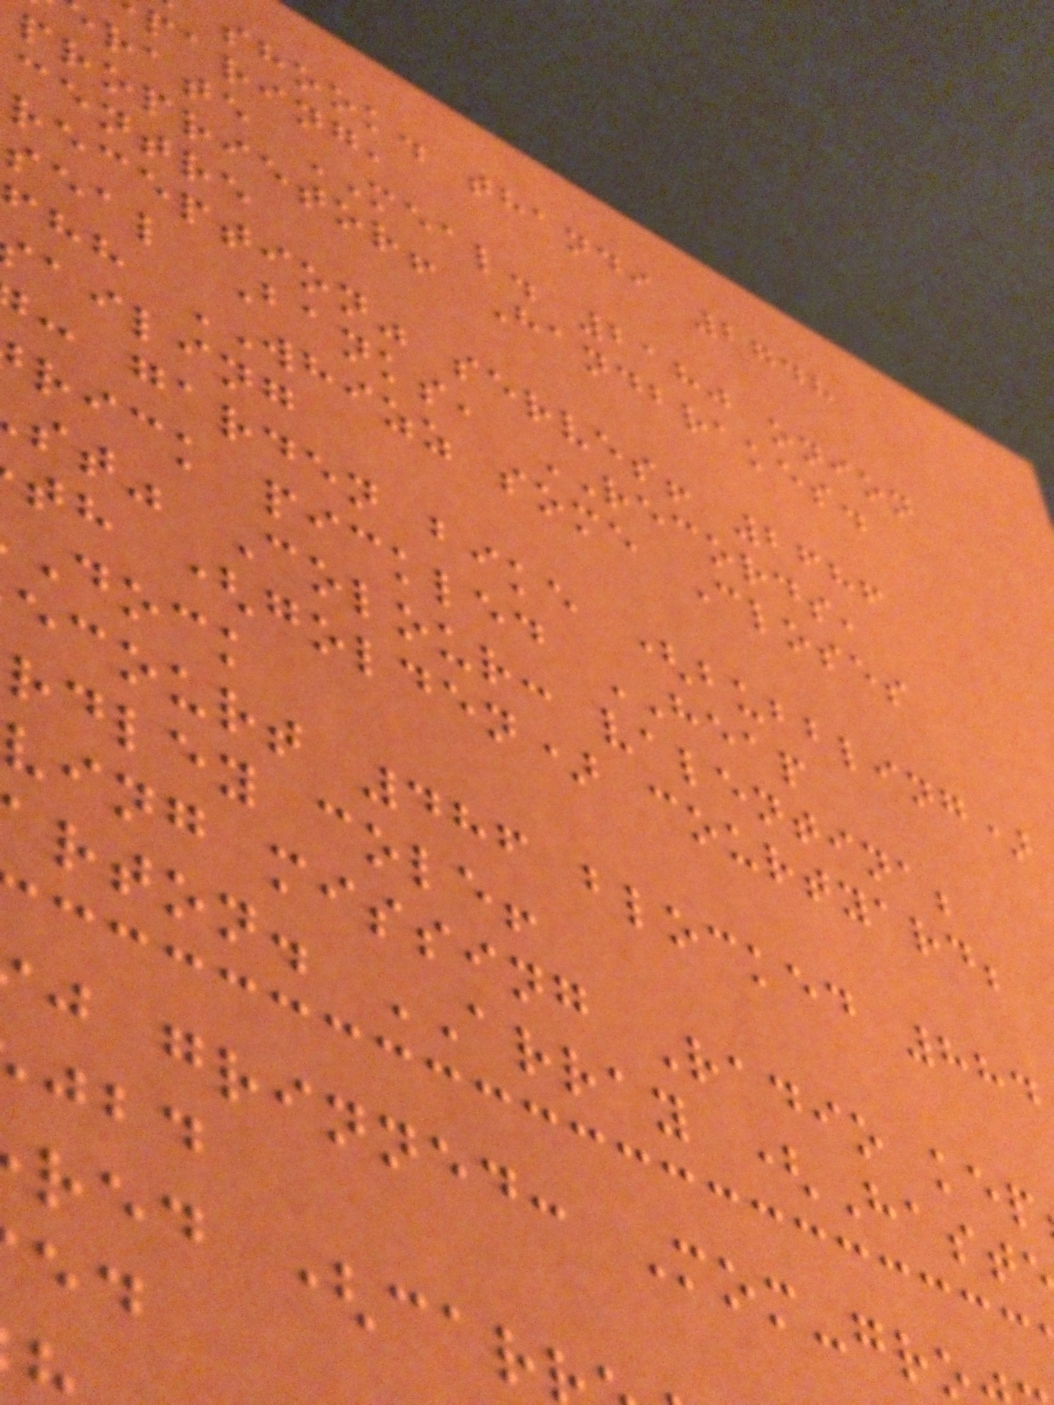shook. thandi 2748
paring,
rate MEAL. 2180 onion
proprietor! Handbrakes.
centre
reception" serves! 2686
seal Banks, RECORDS,
fhh WHIZZ some Closes
ailing
: garden bike (bubbling)
rick pickled HEAP
st" Colour: valentina;
th (golden) courtyard;
dock
ecourt 486 blocked 884
rdley cole!
ving missing Radio kep
rton. ARRAY (Hast
j grinned: Mom-gro
red (car
